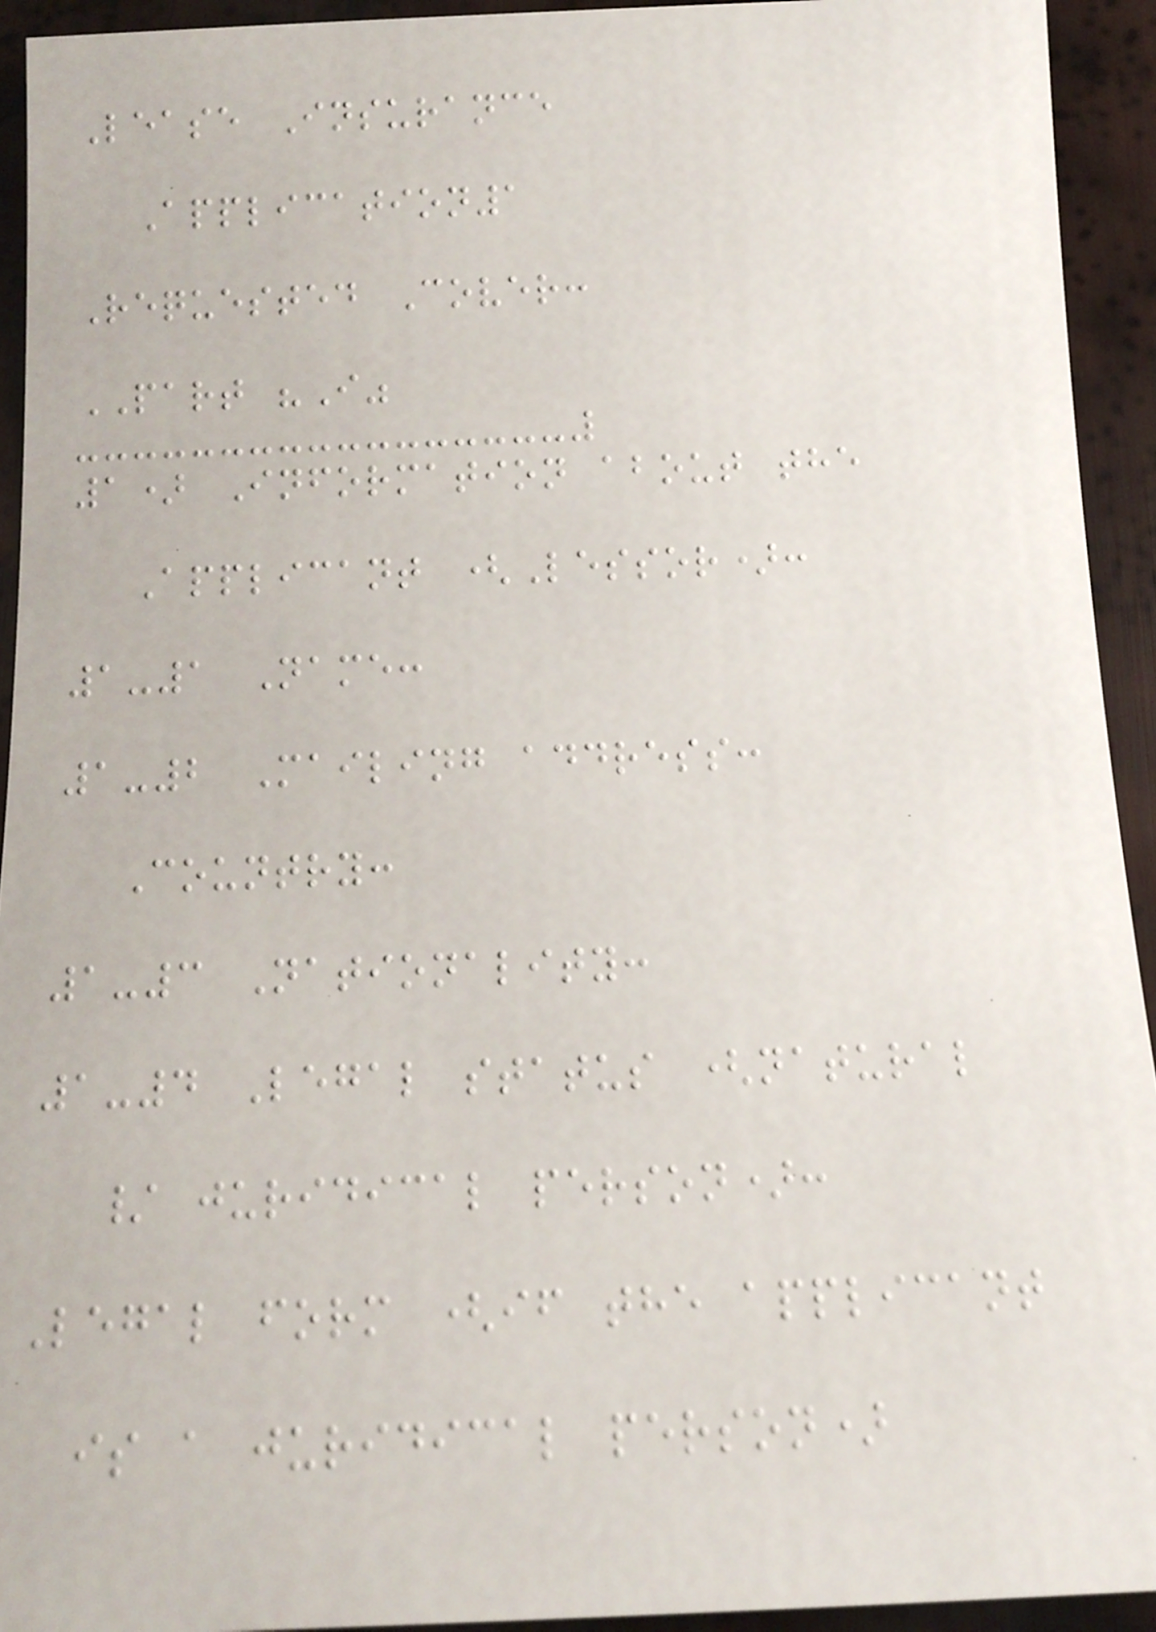Lease Insurance
Application1
Requested Cover:
PART "I"
1) Information about the
Applicant (Lessor):
1-1 Name:
1-2 Mailing address:
Country:
1-3 Nationality:
1-4 Legal status (natural
/ juridical person):
Legal form (if the applicant
is a juridical person)
